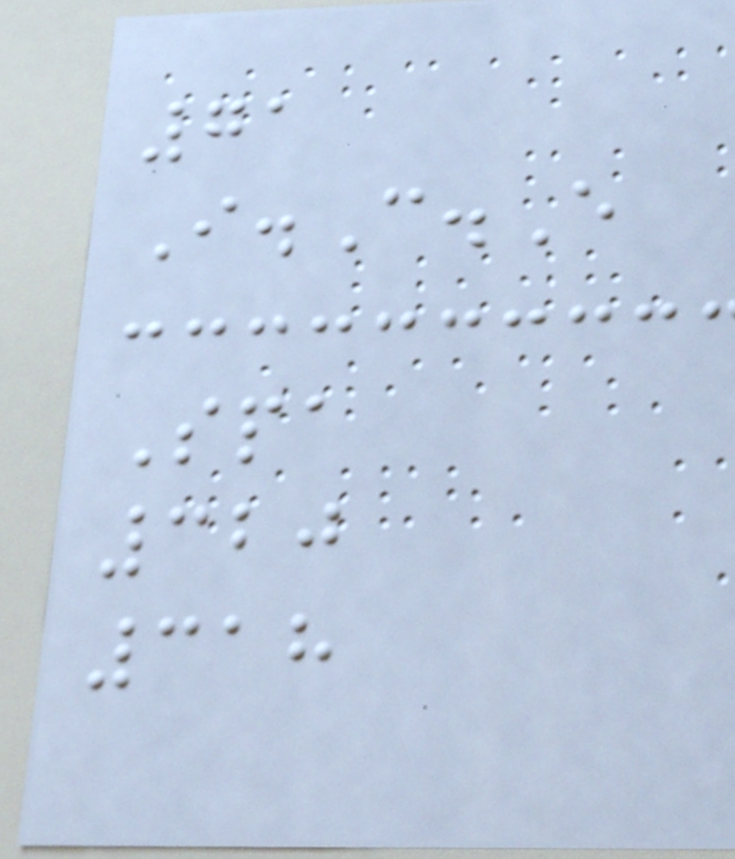71
I.C.E
Spa
320
318
